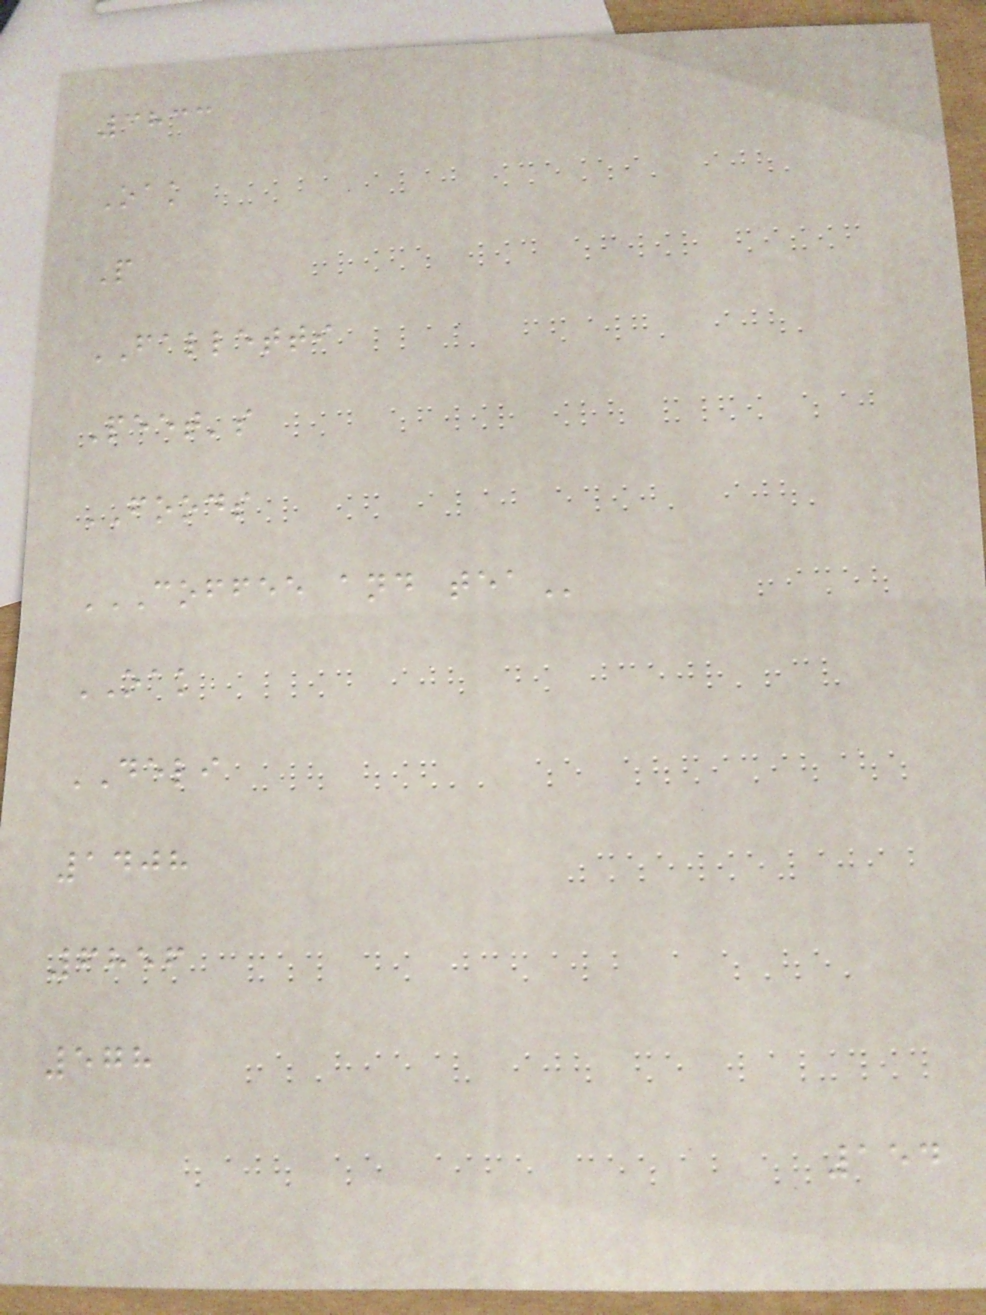3833
Oak
P
FALLETTI
Peet's
FOODS
COFFEE AND TEA
OAK
DELI
1408
6856
578
154
